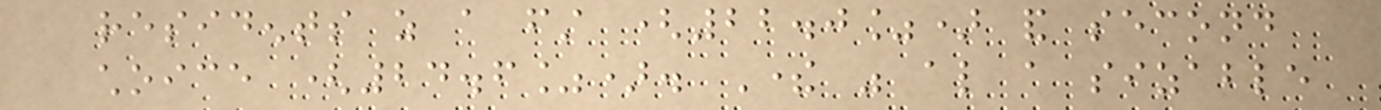residents as a first (22.0%) and second
choice (24.6%). There was also a sizable
